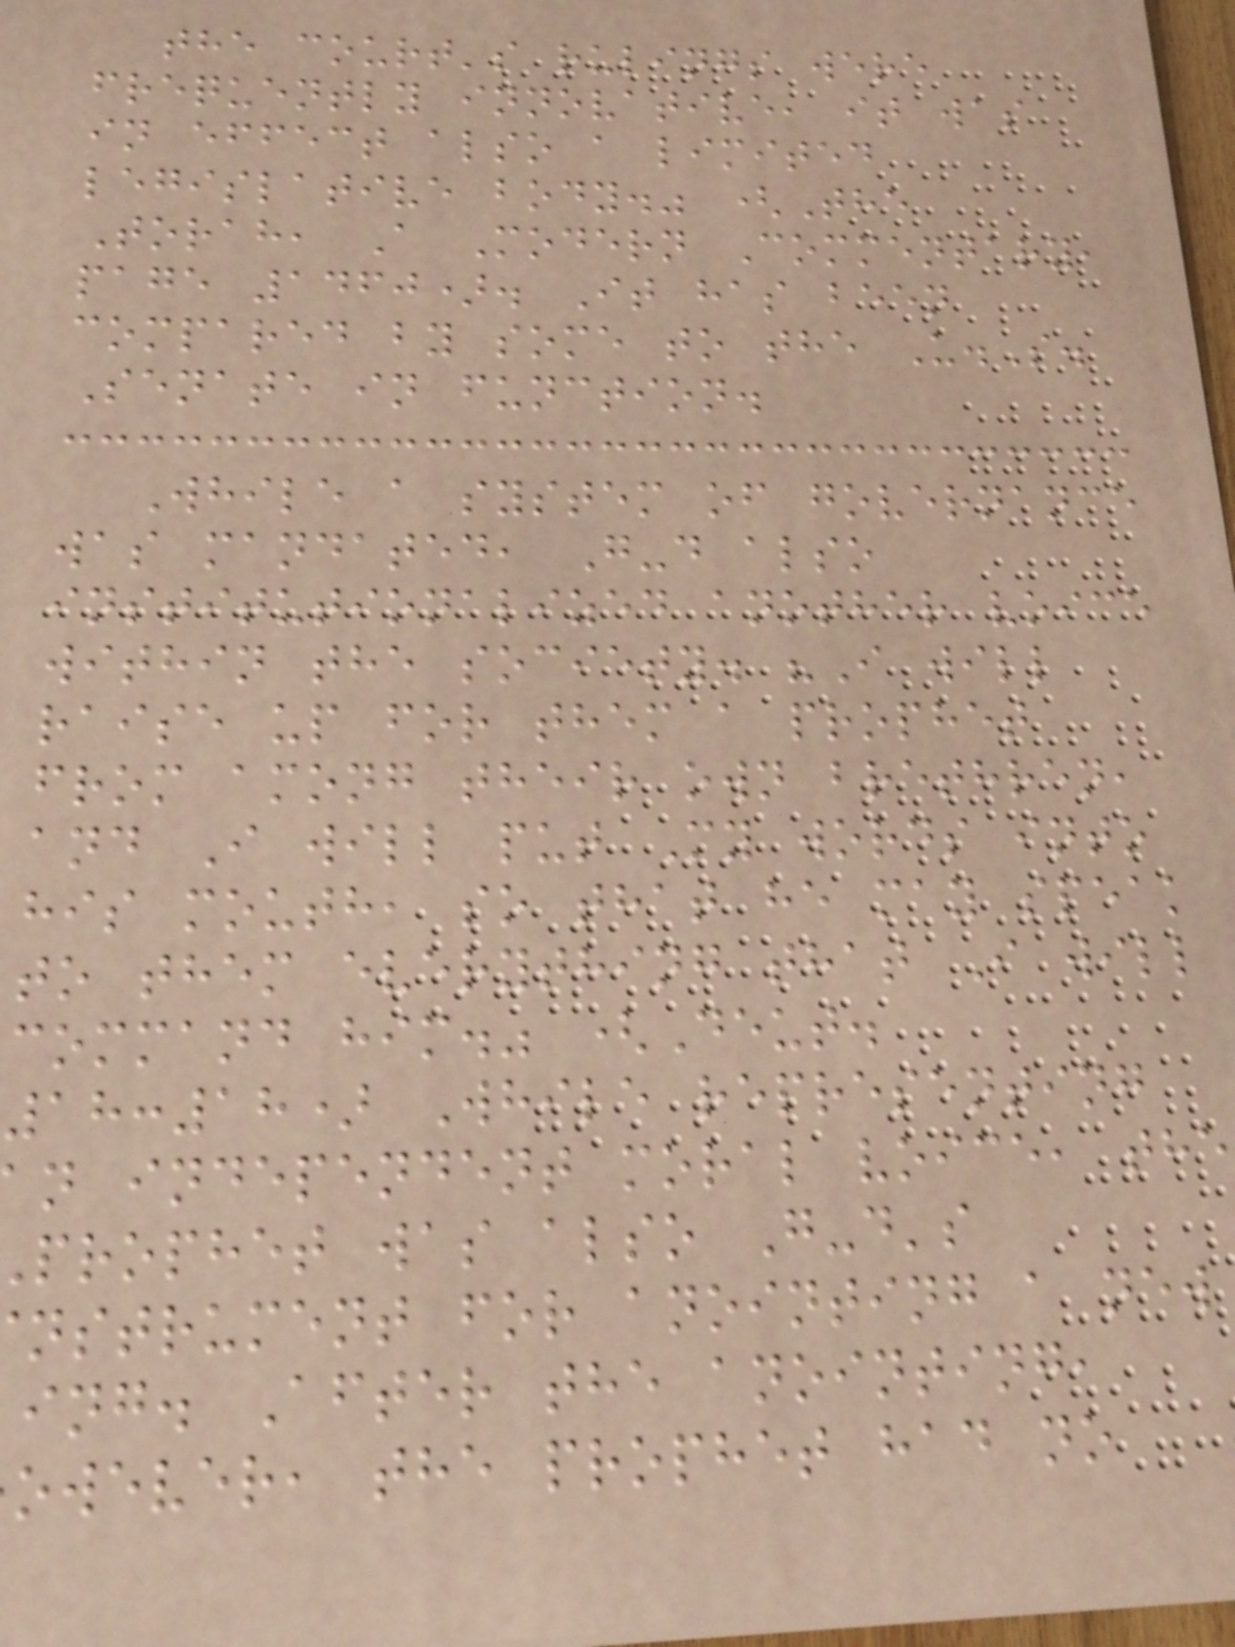the court's rulings were
frequently innovative, it was
in effect also a limited
legislative body." (The
Torah, A Modern Commentary,
page 1460). It has been
compared by some to the U.S.
Senate in function.
While a system of governance
was mandated, G-d also
institutionalized another voice
within the society. "I will
raise up for them a prophet
from among their own brethren,
and I will put My words into
his mouth, so that he may speak
to them everything that I will
command him." (Deut.
18:18) While representing
n independent moral voice, the
prophet was also G-d's
nstrument for anointing a new
ing. After the anointing,
owever, the prophet had no
